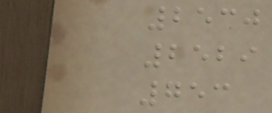2530
2529
753
